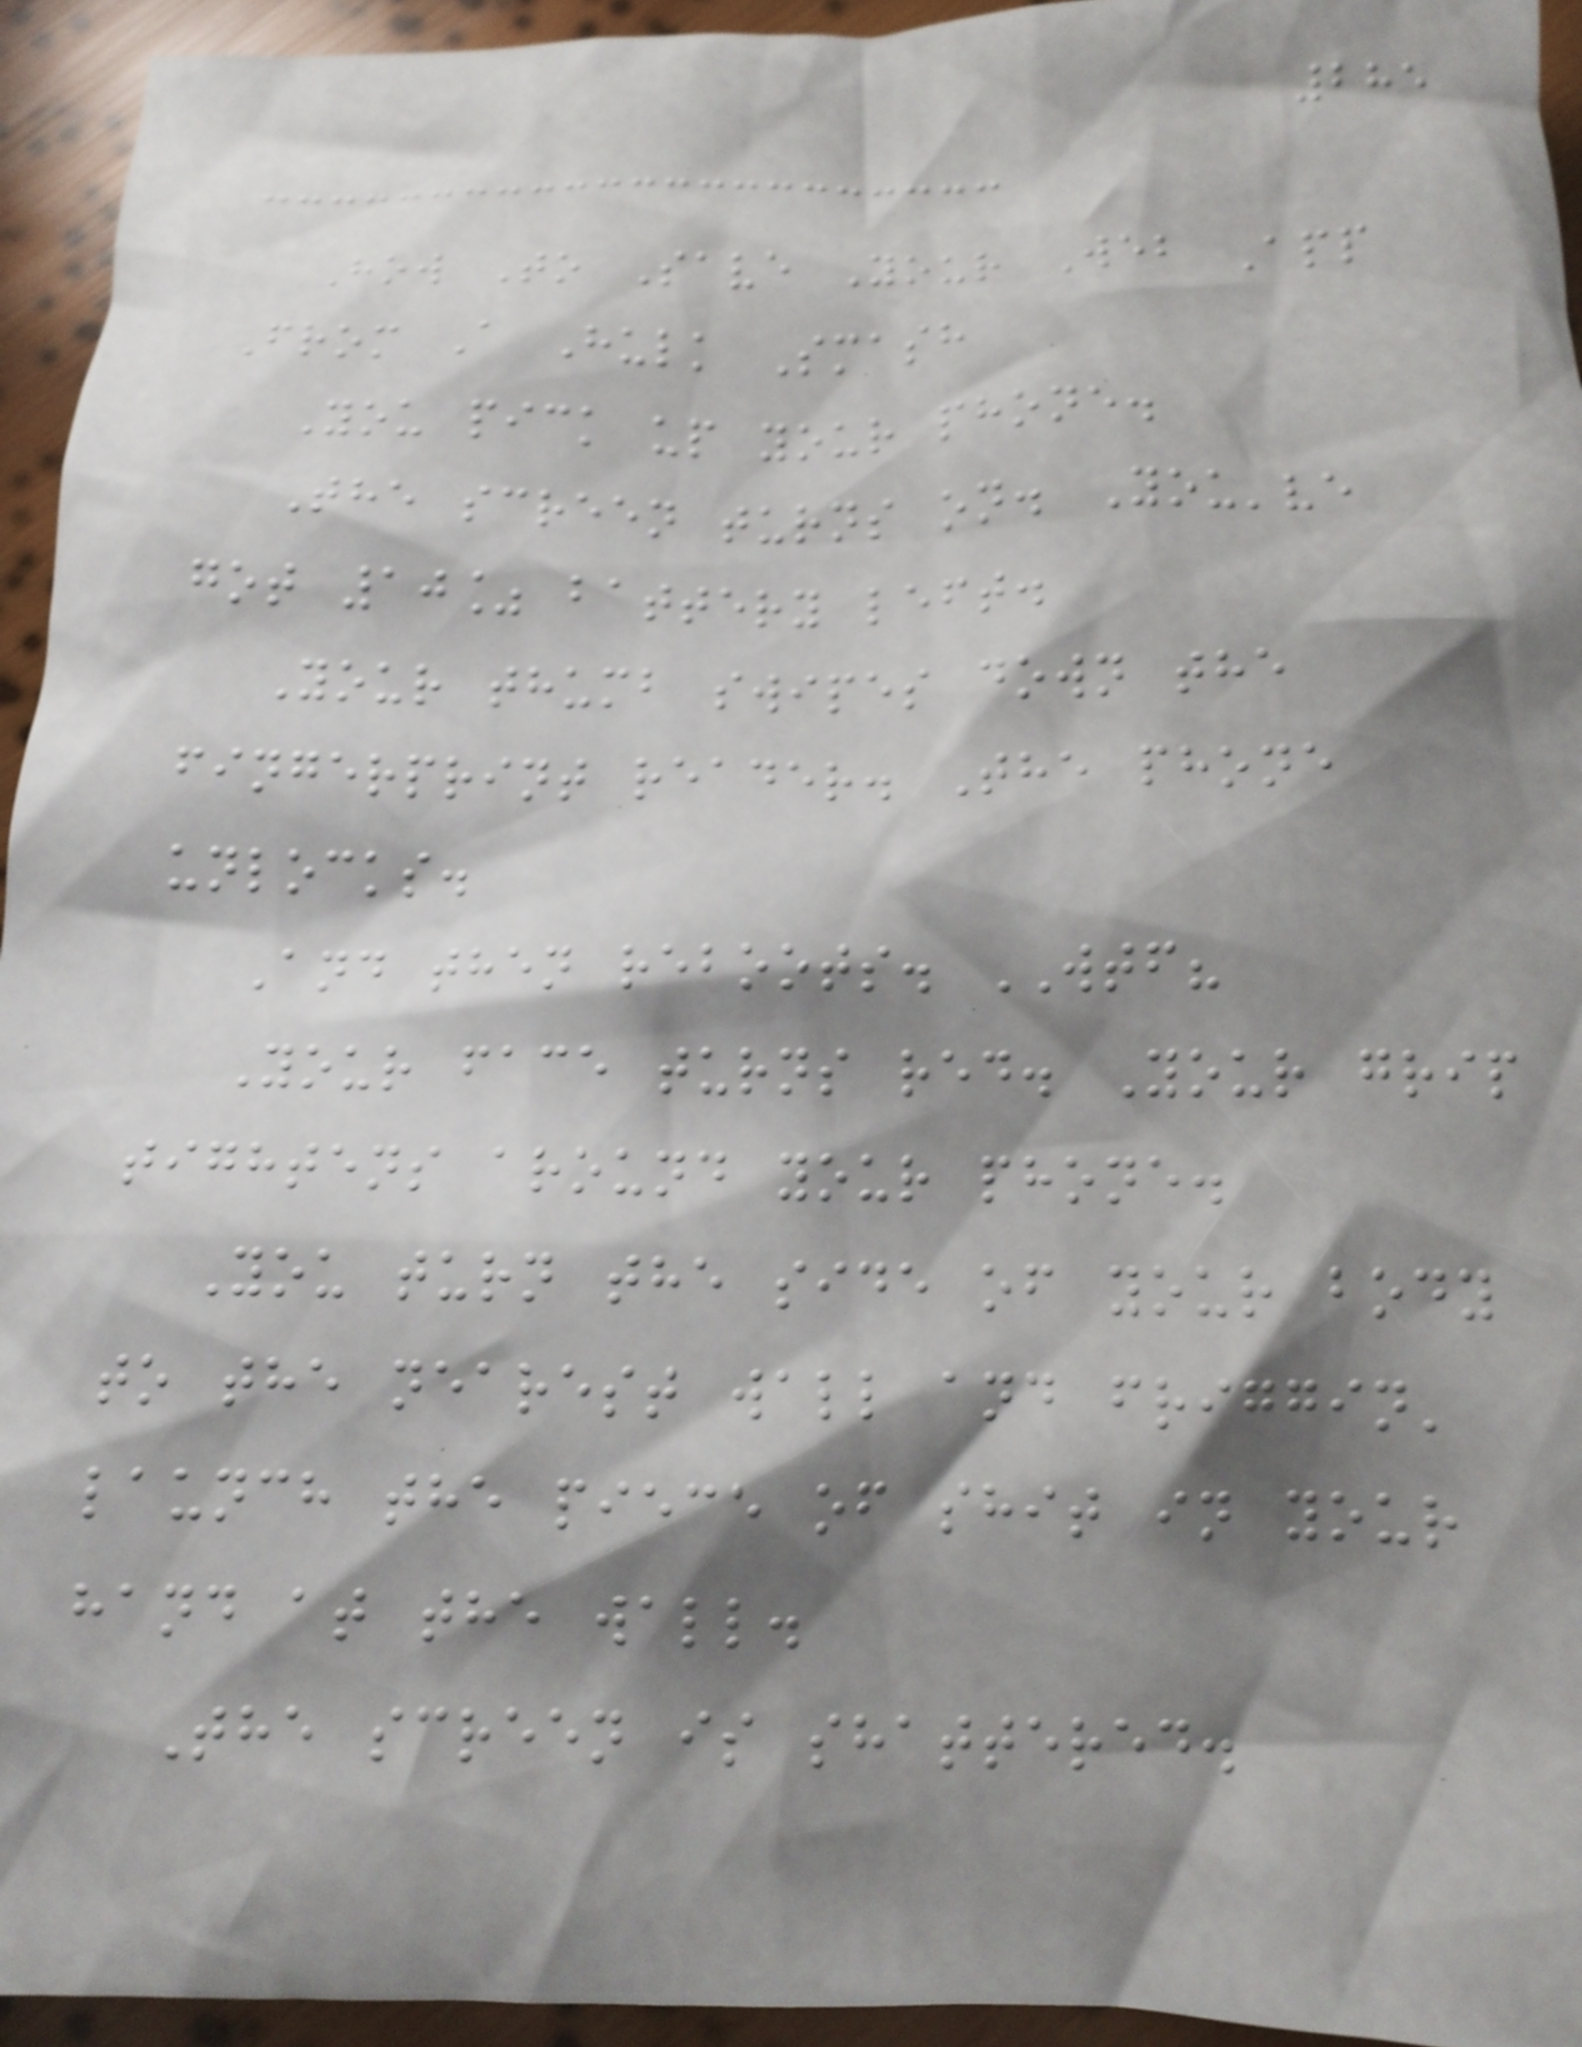285
How To Save Your Web App
From A Hulk Smash
You pick up your phone.
The screen turns on. You've
got 10% battery left.
Your thumb swipes down the
fingerprint reader. The phone
unlocks.
And then reboots. WTF?
Your face turns red. Your grip
tightens around your phone.
You turn the side of your body
to the nearest wall and friggin'
launch the piece of shit in your
hand at the wall.
The screen is shattered.
